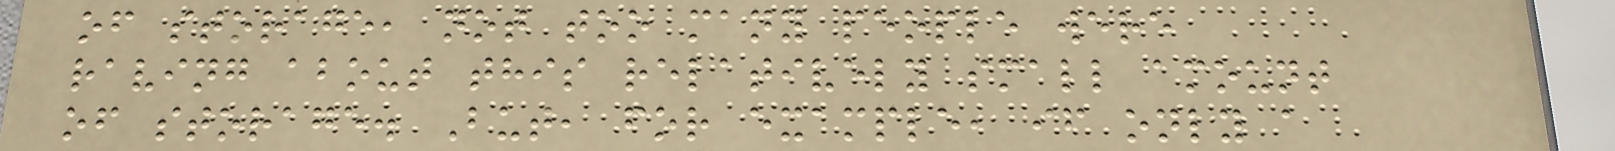of storage, not too many people were
raving about this relatively small amount
of storage. But, for example, if only a
